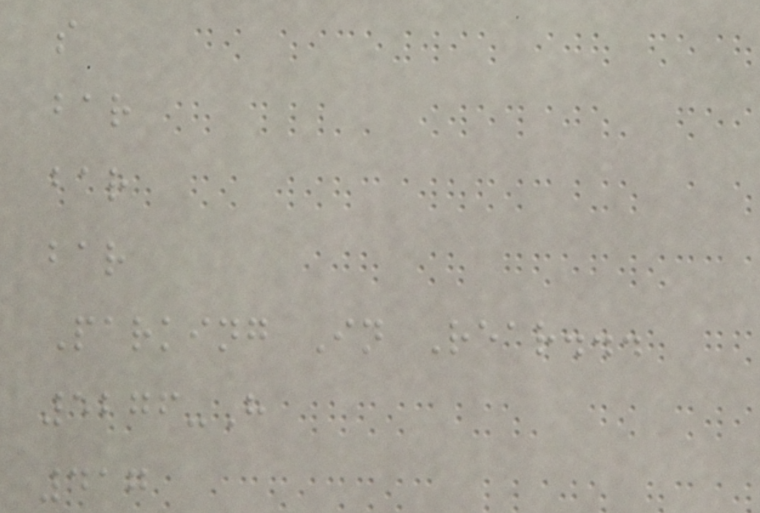s
bar
bar
bar
Parking In Rear...
5276-H
417
